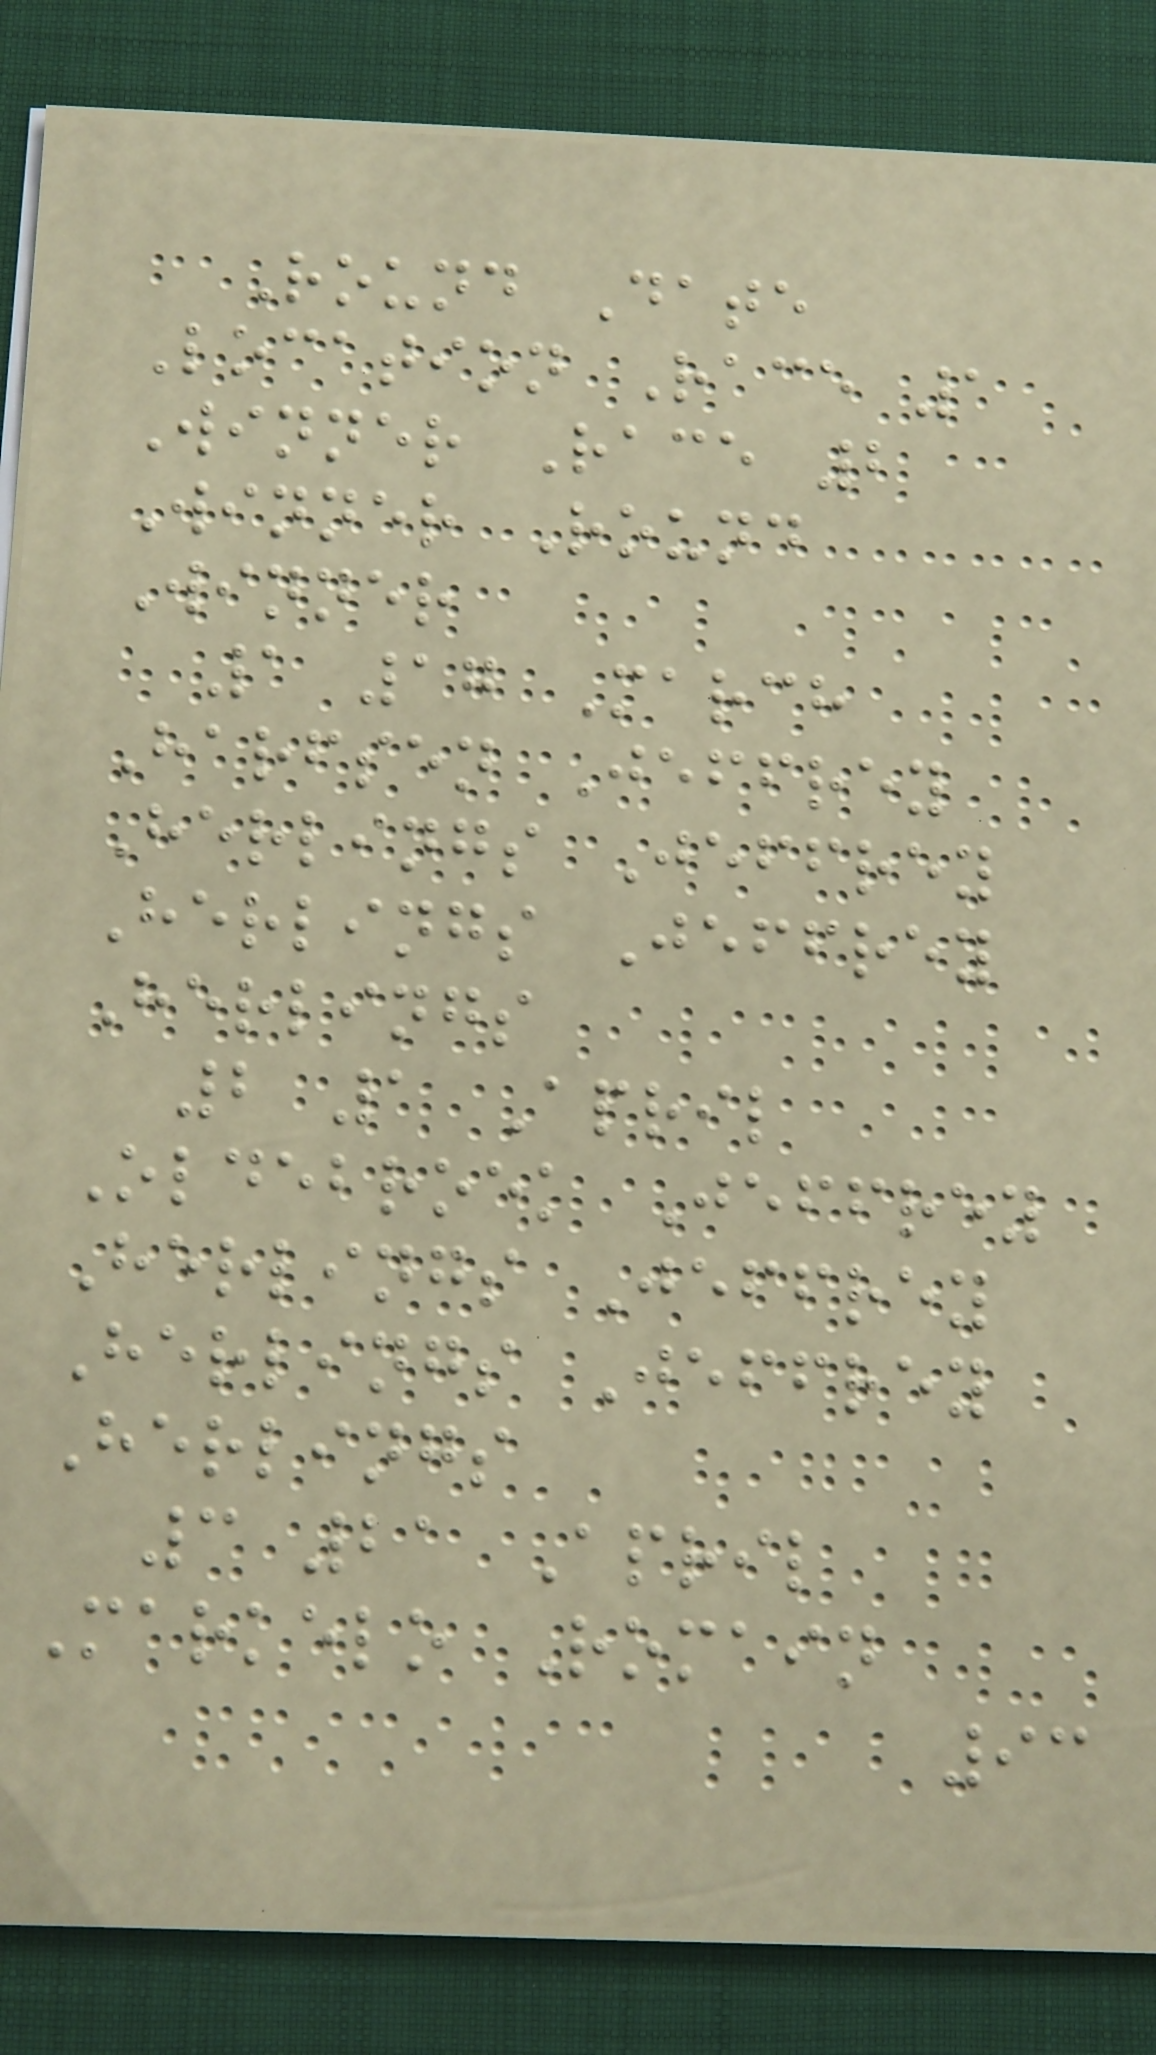Round Date
Location Race 1
Winner Race 2
Winner Round
Winner
1 17 March
Harfsen Jeffrey
Herlings Jeffrey
Herlings Jeffrey
Herlings
2 1 April
Oldebroek Jeffrey
Herlings Jeffrey
Herlings Jeffrey
Herlings
3 21 April
Markelo Romain
93
